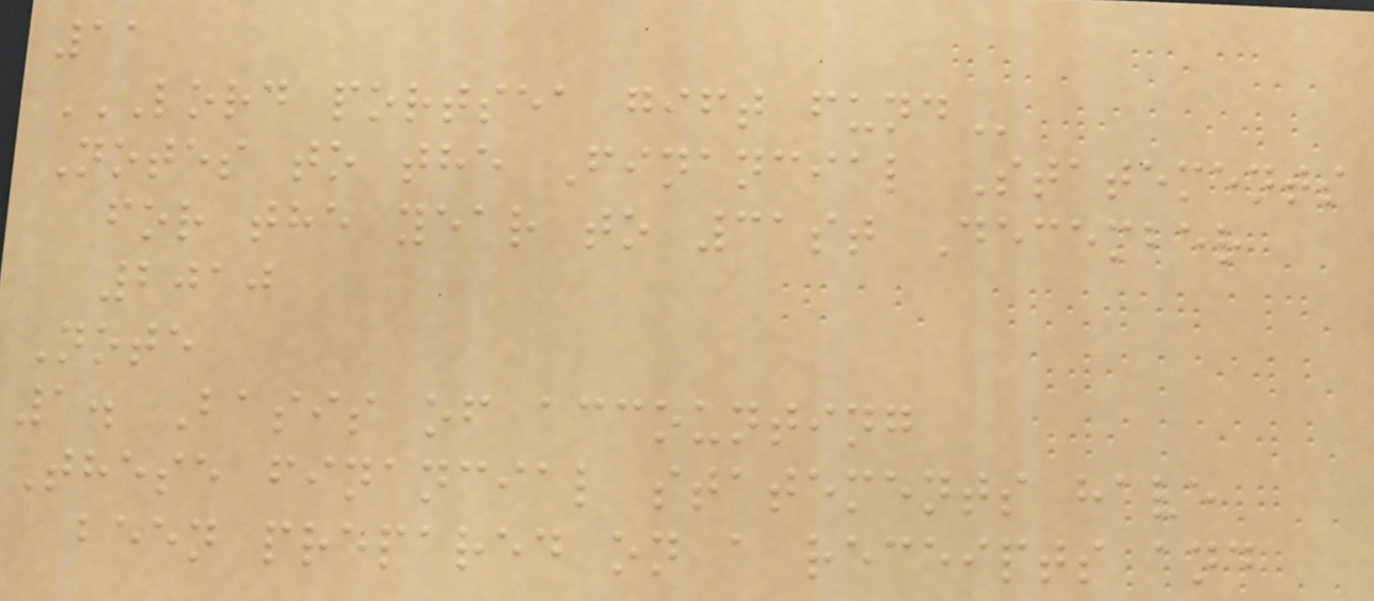11
LORD PORTSEA GIFT FUND
Notes to the Financial Statements
for the year to 31st December
2010
Note
1. Basis of accounting
These financial statements have
been prepared on a receipts and
